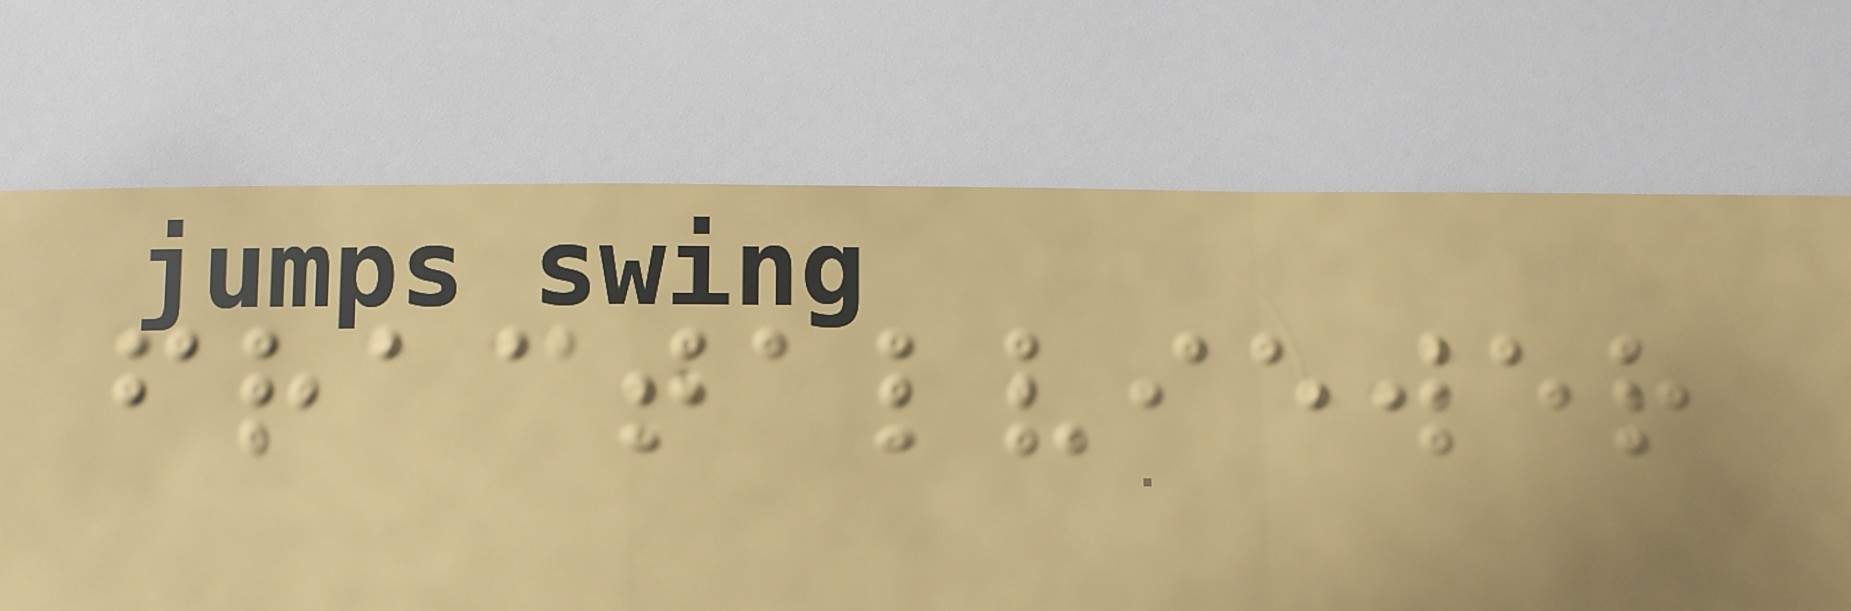fractalviewer
